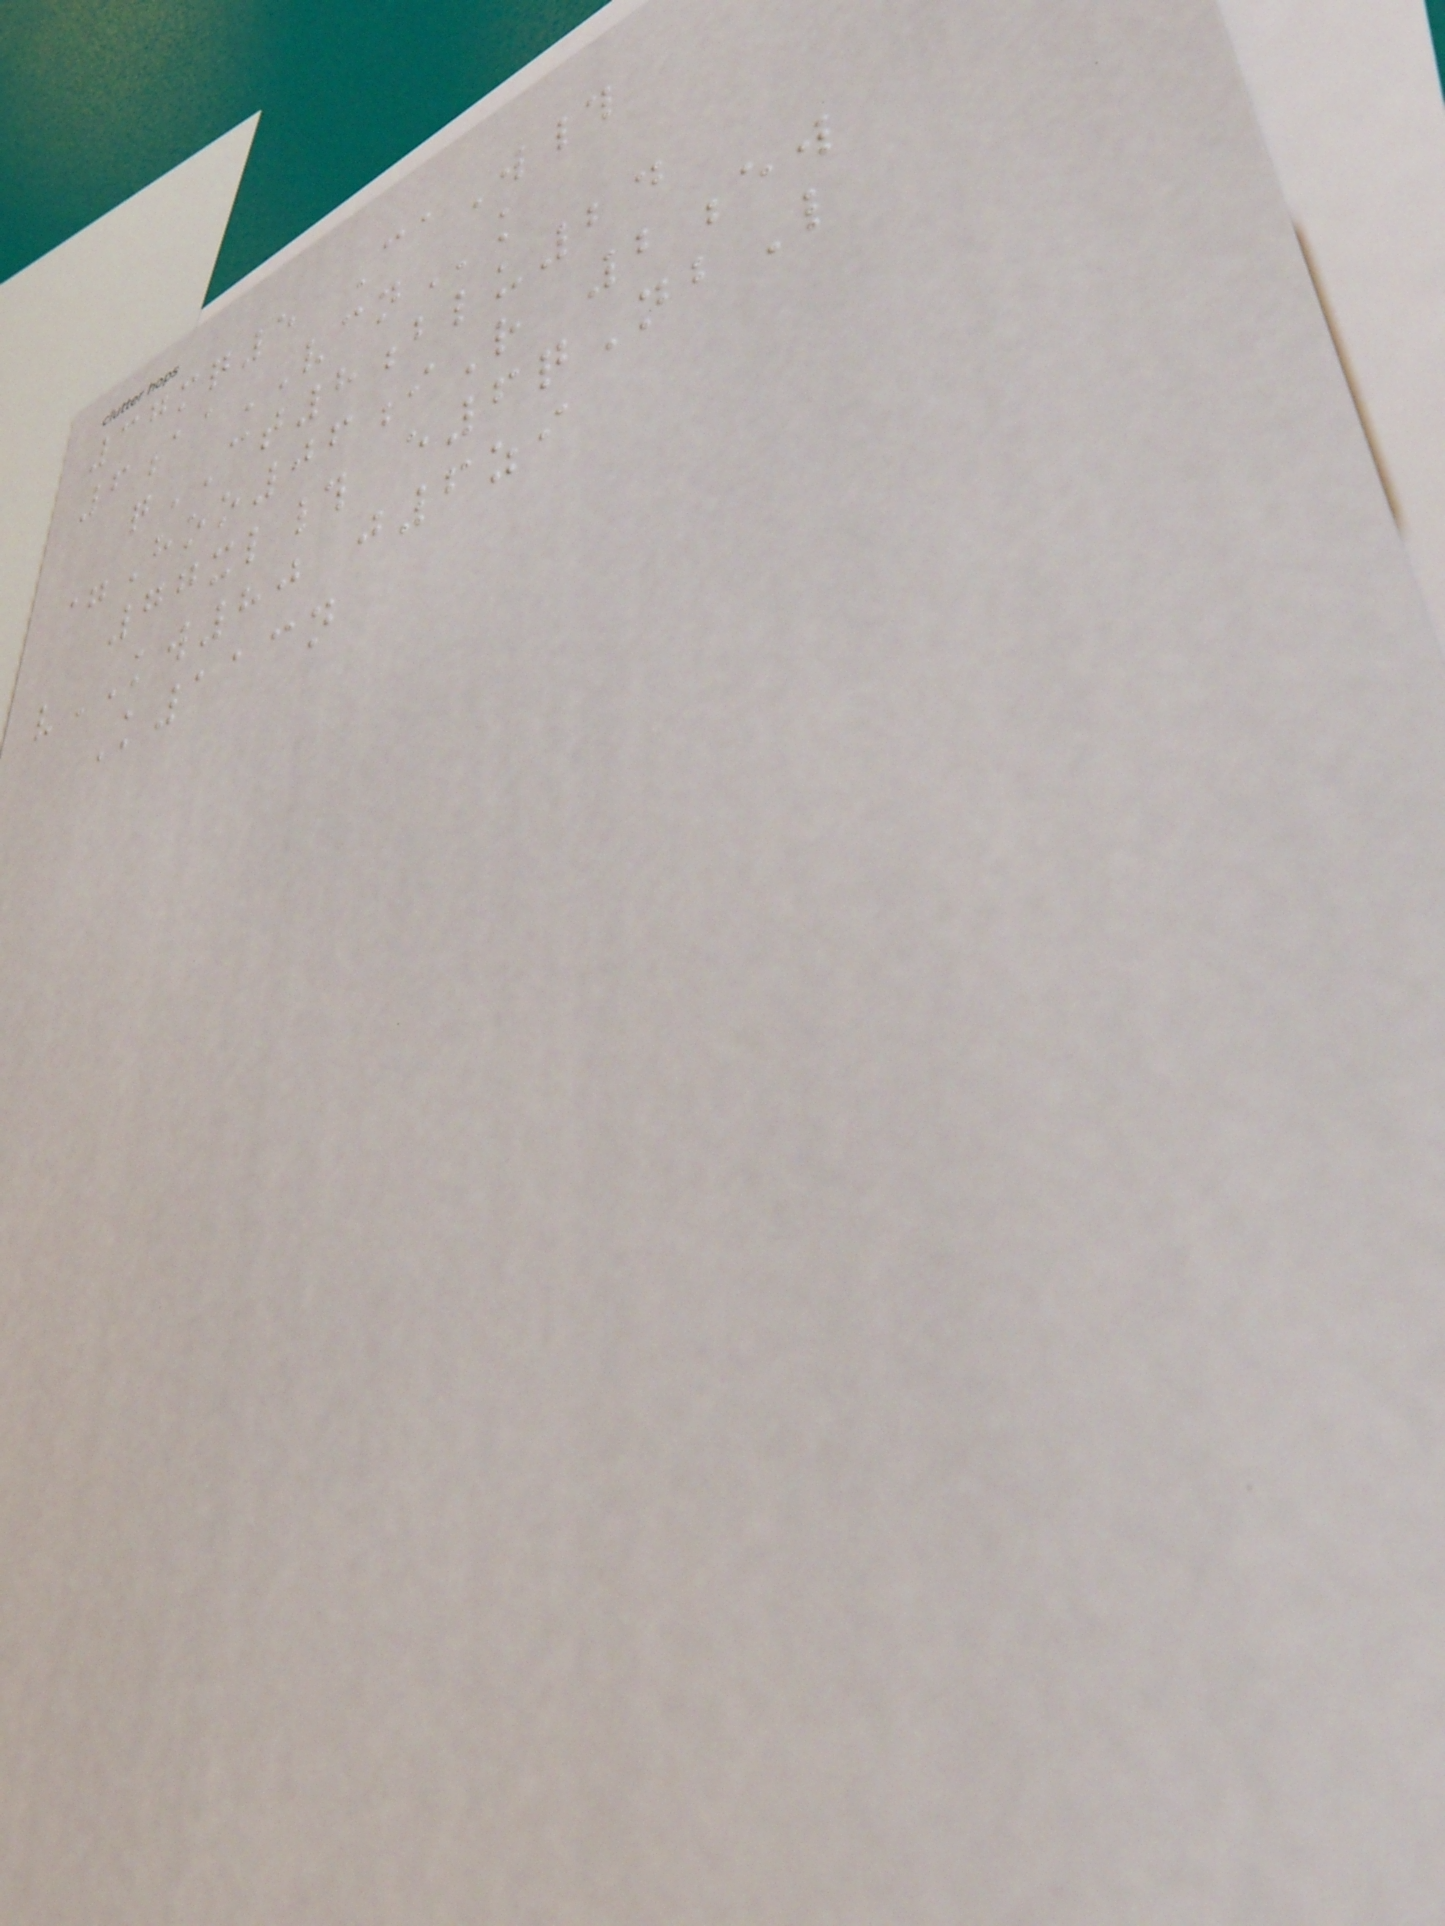37mq5 CaW#
6aaVCNk
qCT8blu24
=Hoo06iR 2ew
77xl# e6qNbL
vKW80 j6zi
K113n
